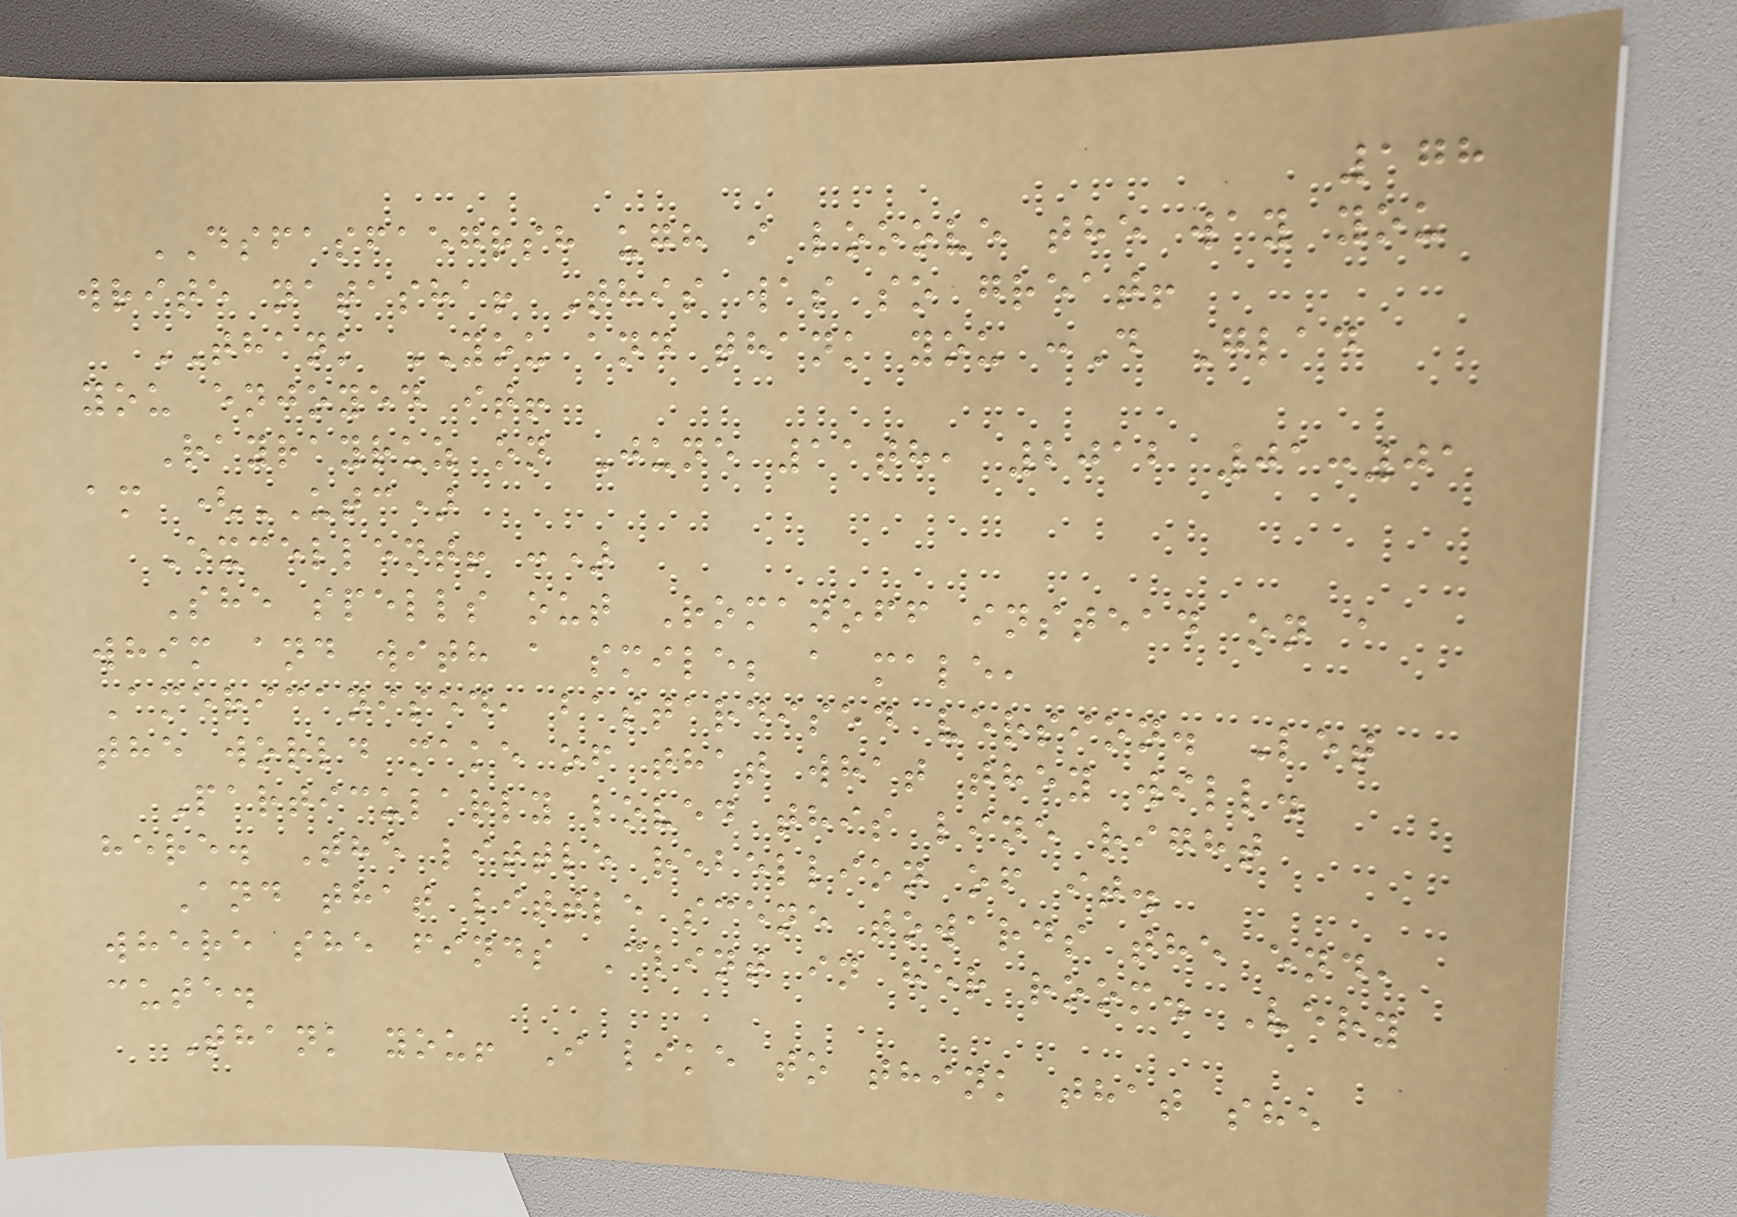178
DSFASFAEGRSH ugh i looove the way you
write natasha! This was so great!
THANK YOU and thank you :D Glad
you enjoyed it!
Rayrayruz on June 11th, 2012 01:01
am (UTC)
Excellent! :)
She spells out Romanoff instead on a
whim and with a smile; a male,
Americanised, bastardised version. Let
the world make of that what they will.
Particularly loved this line right
here. The little rebellion of it.
And that little scene towards the end,
where she finds Clint in her room. Very
cute.
Thank you! I like to think that she
